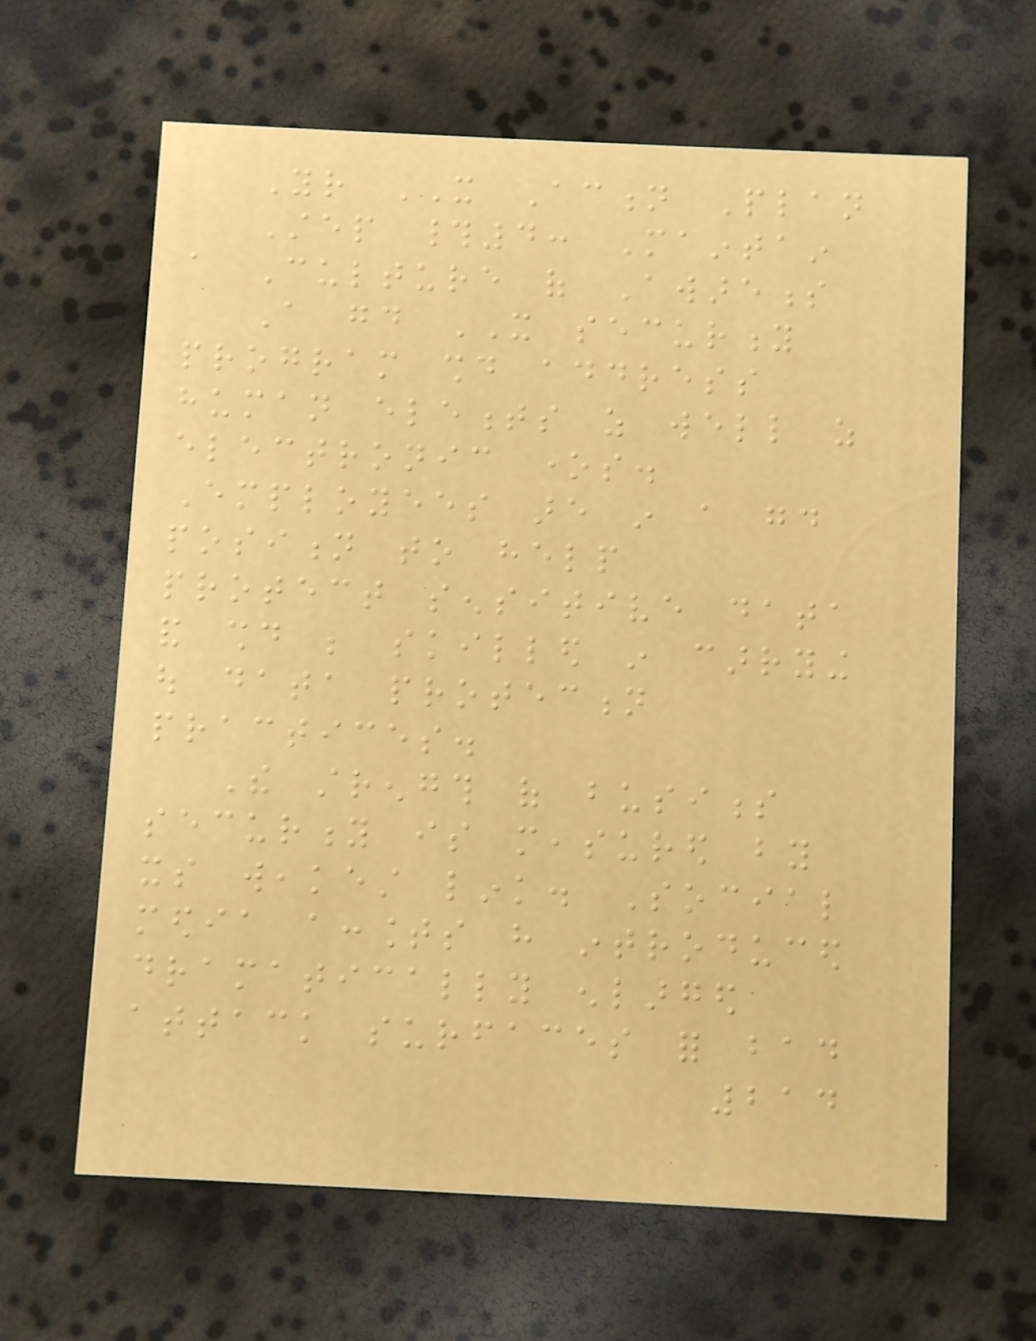Your IT Action Plan
Step #4: Maintain
a Culture of Awareness
A good IT security
program should address
human elements as well as
electronic ones.
Employees are in a good
position to help
protect sensitive data
and should be skilled in carrying
out data protection
practices.
The strength of business
security is measured by
its weakest link. Social
media accounts have introduced
dramatically enlarged
attack surfaces for bad
214
